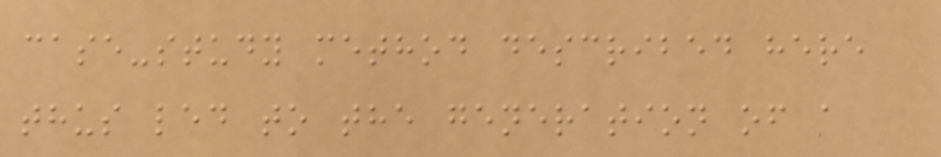case-study method described here
thus led to the generation of a
